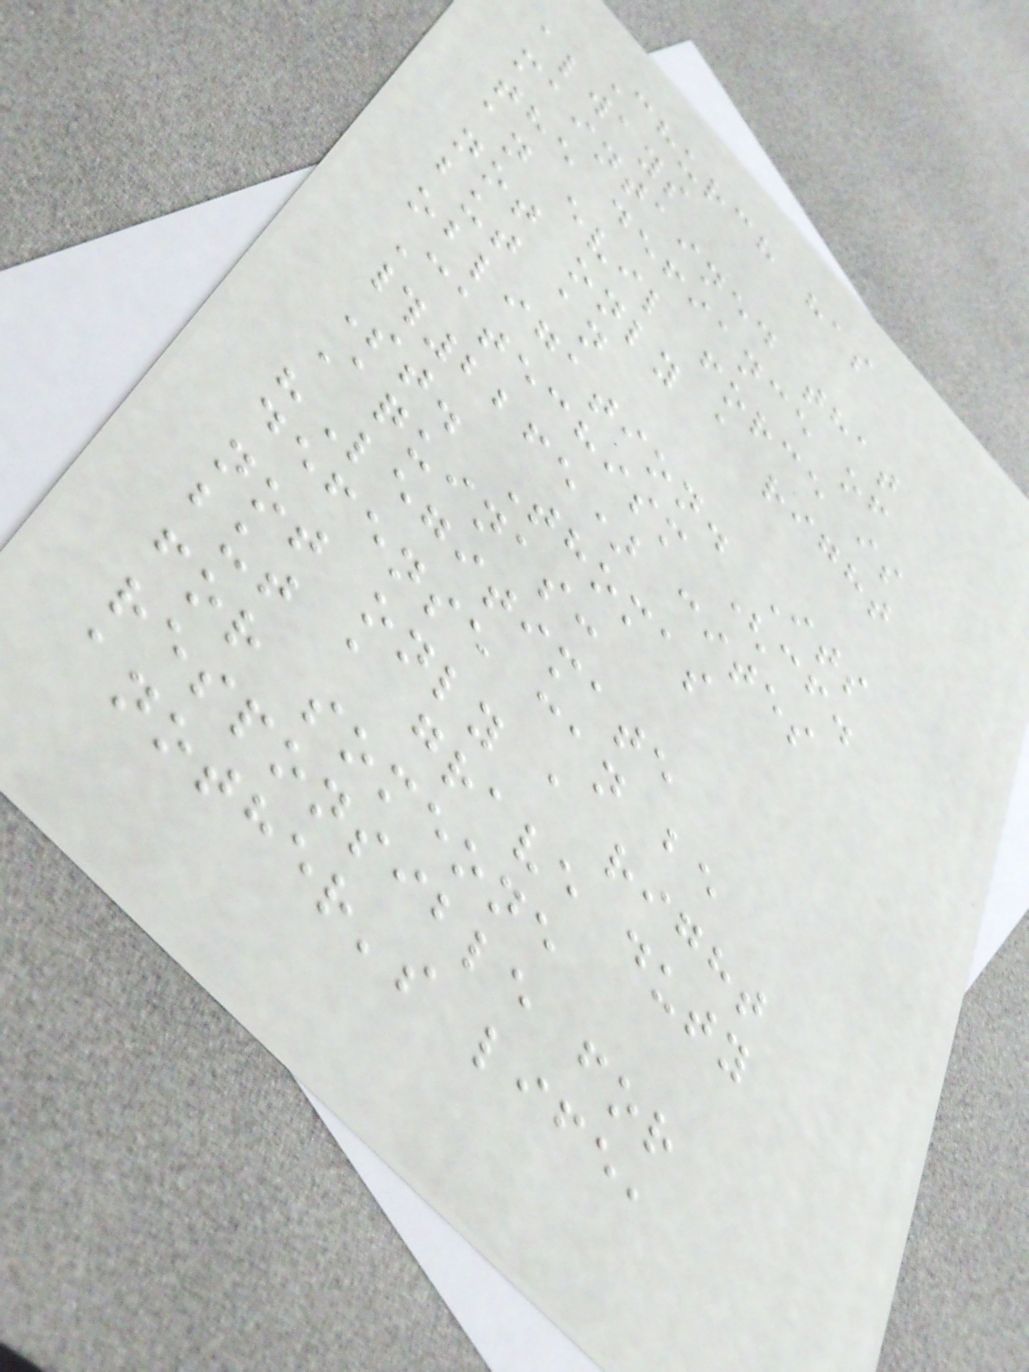Church has
always
maintained that
the defiance of
an evil force is
not only a right
but an
obligation. Its
Catechism (cf.
#2265) cites
St. Thomas
Aquinas:
"Legitimate
defense can be
not only a right
but a grave duty
for someone
responsible for
another's life,
